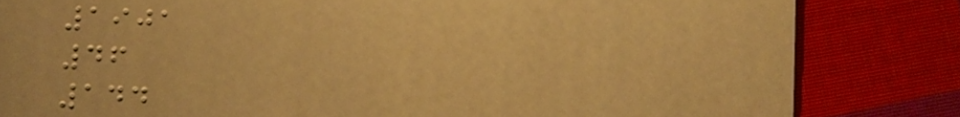1901
46
144
